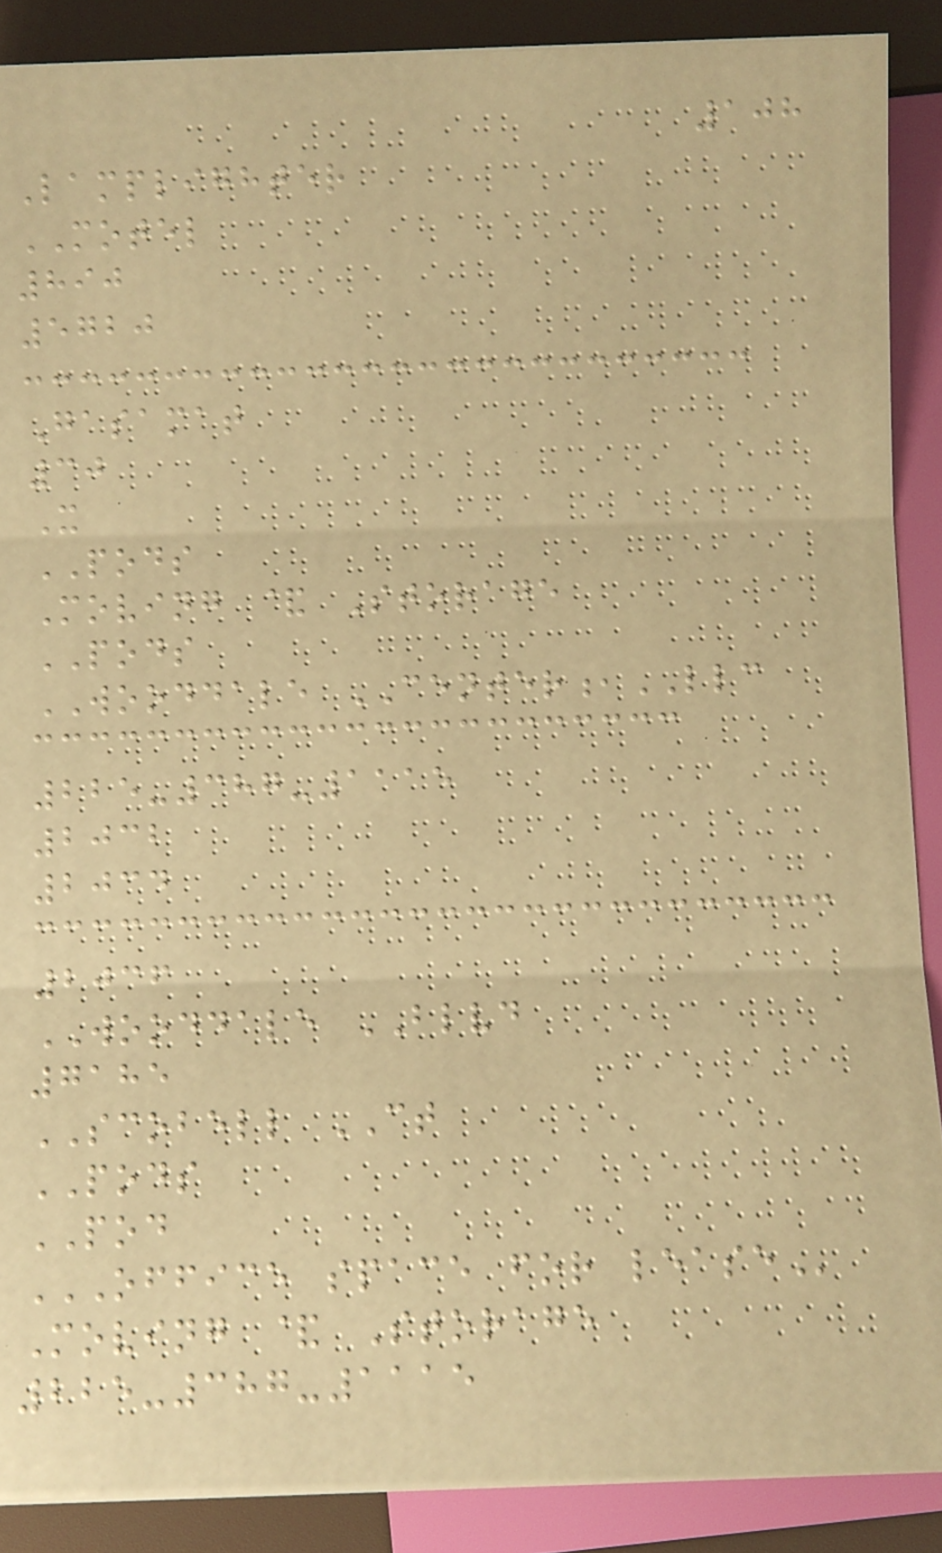108
Lamplighter
MOTEL
890
5720
Gasamat
30
X
PODS
Moving & Storage
PODS
WOODDALE CENTER,LLC
225-387-1115
2032
2034
2036
WOODDALE BLVD
7185
SCOBELL CT
PODS
POD
OFFICE SPACE FOR LEASE
Moving & Storage
225-387-1115
